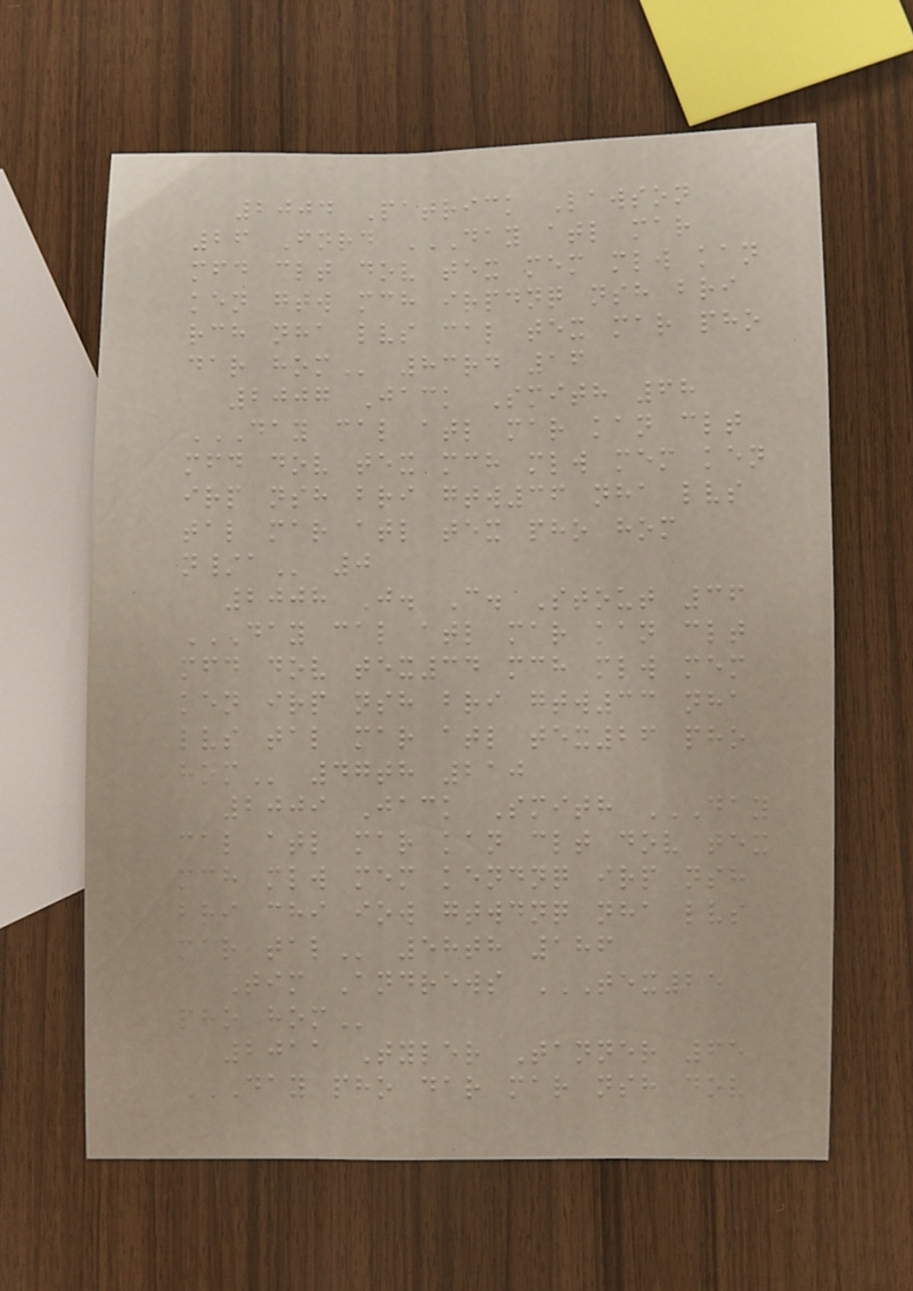2004 Patrick Lawson
26 Ford DAY ATL MAR
MFD CLT DOV TEX MEM MLW KAN
KEN GTW MCH IRPDNQ NSH BRI
RCH NHA LVS CAL TEX MAR PHO
DAR HOM 83rd 16
2007 Jack Smith 68
DAY CAL ATL MAR KAN CLT
MFD DOV TEX MCH MLW MEM KEN
IRP NSH BRI GTW36 NHA LVS
TAL MAR ATL TEX PHO HOM
N/A 0
2008 J. C. Stout 36
DAY CAL ATL MAR KAN CLT
MFD DOV TEX34 MCH MLW MEM
KEN IRP NSH BRI GTW33 NHA
LVS TAL MAR ATL TEX26 PHO
HOM 47th 210
2009 Jack Smith DAY
CAL ATL MAR KAN CLT DOV TEX
MCH MLW MEM KENDNQ IRP NSH
BRI CHI IOW GTWDNQ NHA LVS
MAR TAL 58th 186
Tim Andrews TEX25
PHO HOM
2011 Tyler Tanner 65
DAY PHO DAR MAR NSH DOV
